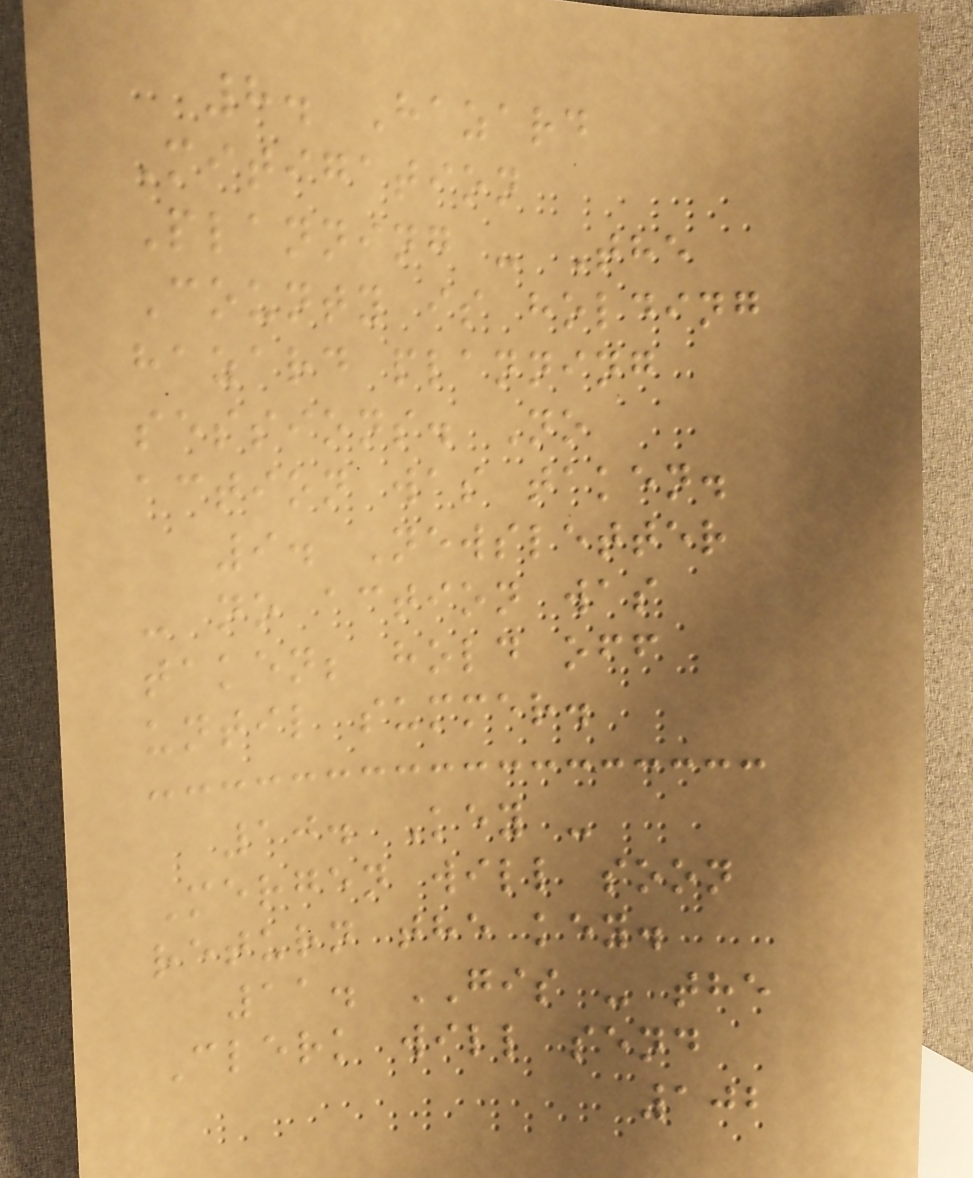8. Hazard
Mitigation
Planning - The
County is holding
hazard planning
sessions. No
action was taken.
9. Newsletter
- no action was
taken; hold off
until summer.
10. Key -
Mergen will soon
return the key.
11. GIS - the
Clerk will send
102
